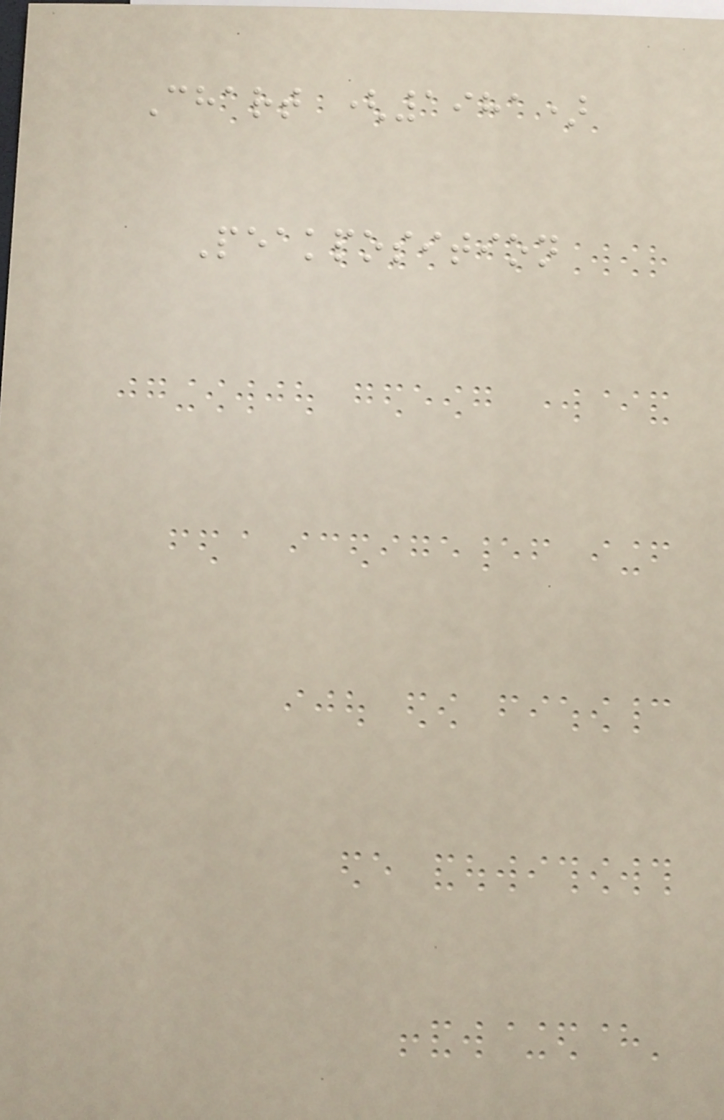Chart (1981)
Peakposition
